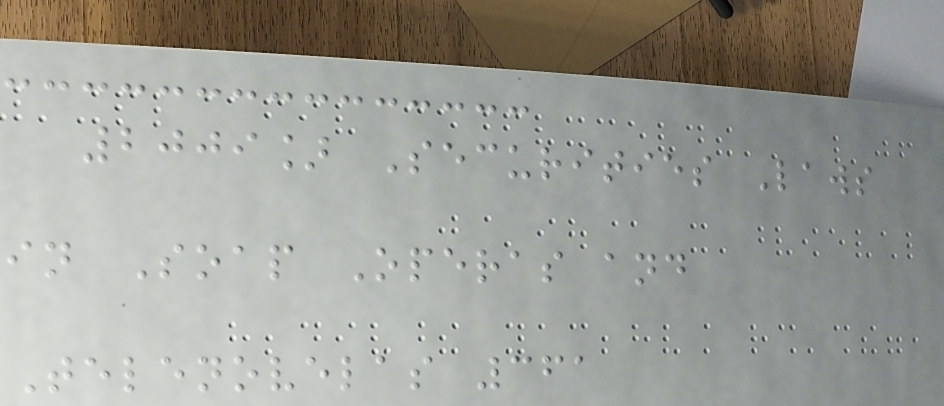2009] Securities Laws
in Soap Operas and
Telenovelas 361
